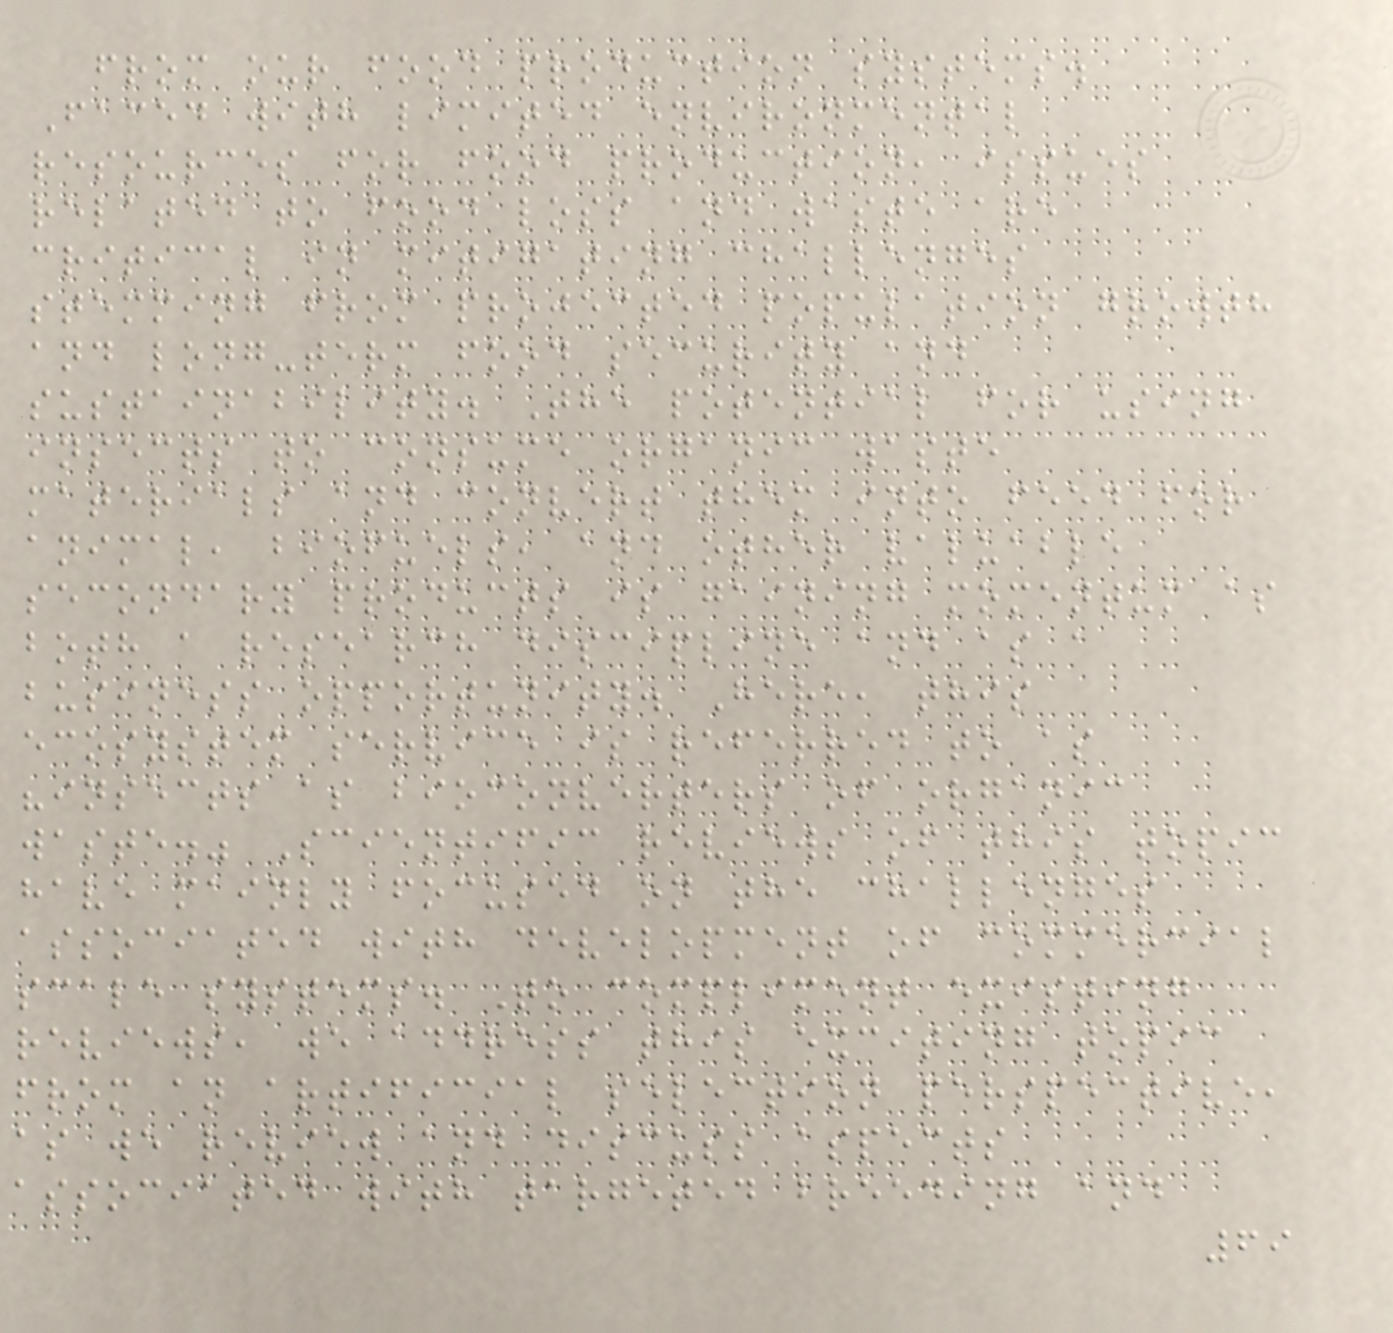from our food production systems.
Faced with limited environmental
resources for food production, issues
related to food loss and waste are
critical in mitigating challenges
stemming from projected population growth
and long-term food security and
sustainability. The potential for using
insects to consume organic waste
materials and convert them into feed for
animal, biofuels, and other valuable
secondary products is gaining momentum as
both a research discipline and as a
business opportunity. Here, this
ecosystem service is referred to as
"insects as bioconverters of organic
waste." Scientific reviews of this topic
have mainly focused on the challenges
associated with development of commercial
scale systems. To compliment existing
reviews, we address this exciting topic
from an artificial selection perspective,
as we review and discuss aspects
associated with targeted breeding and
69
